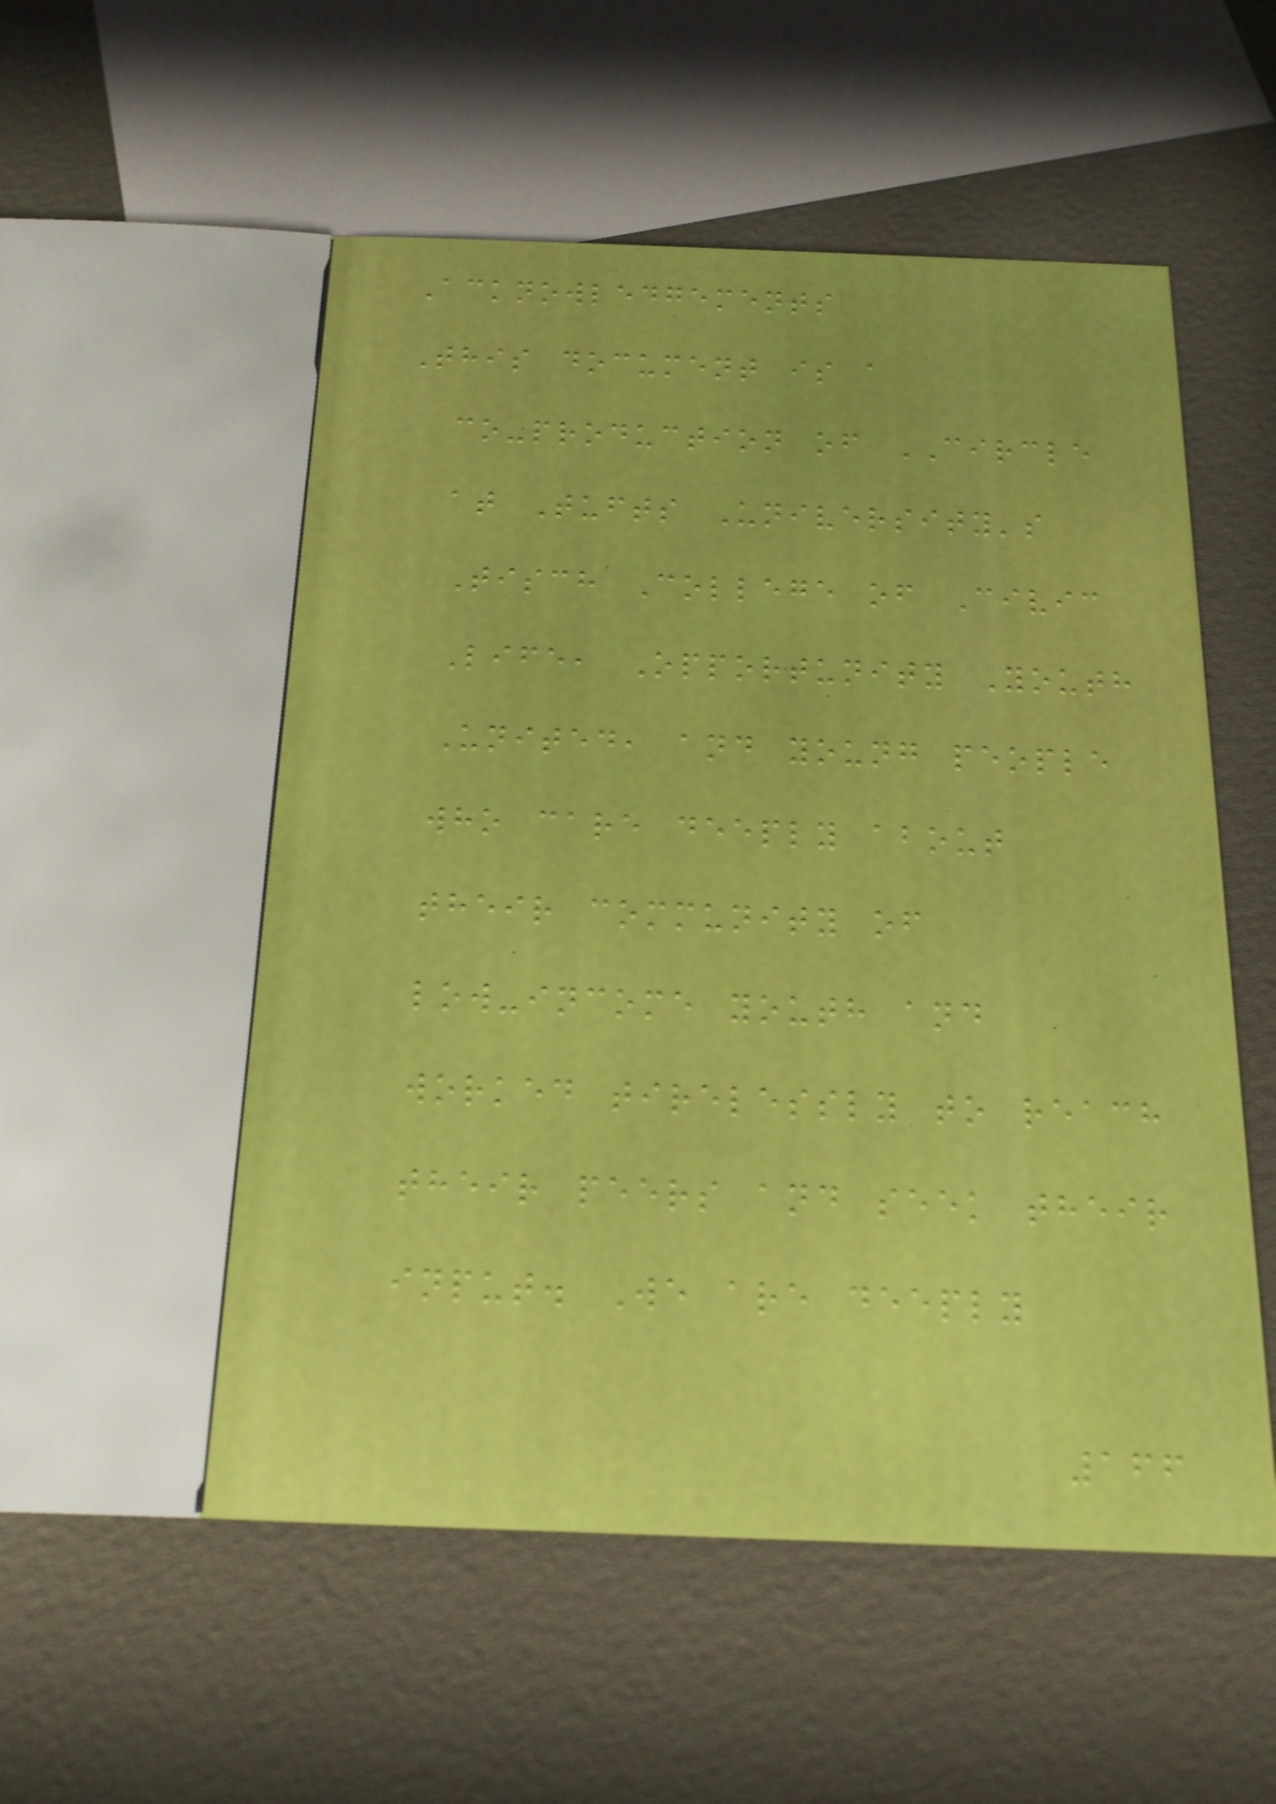Acknowledgements
This document is a
co-production of CIRCLE
at Tufts University's
Tisch College of Civic
Life, Opportunity Youth
United, and young people
who care deeply about
their community of
low-income youth and
worked tirelessly to reach
their peers and seek their
input. We are deeply
166
